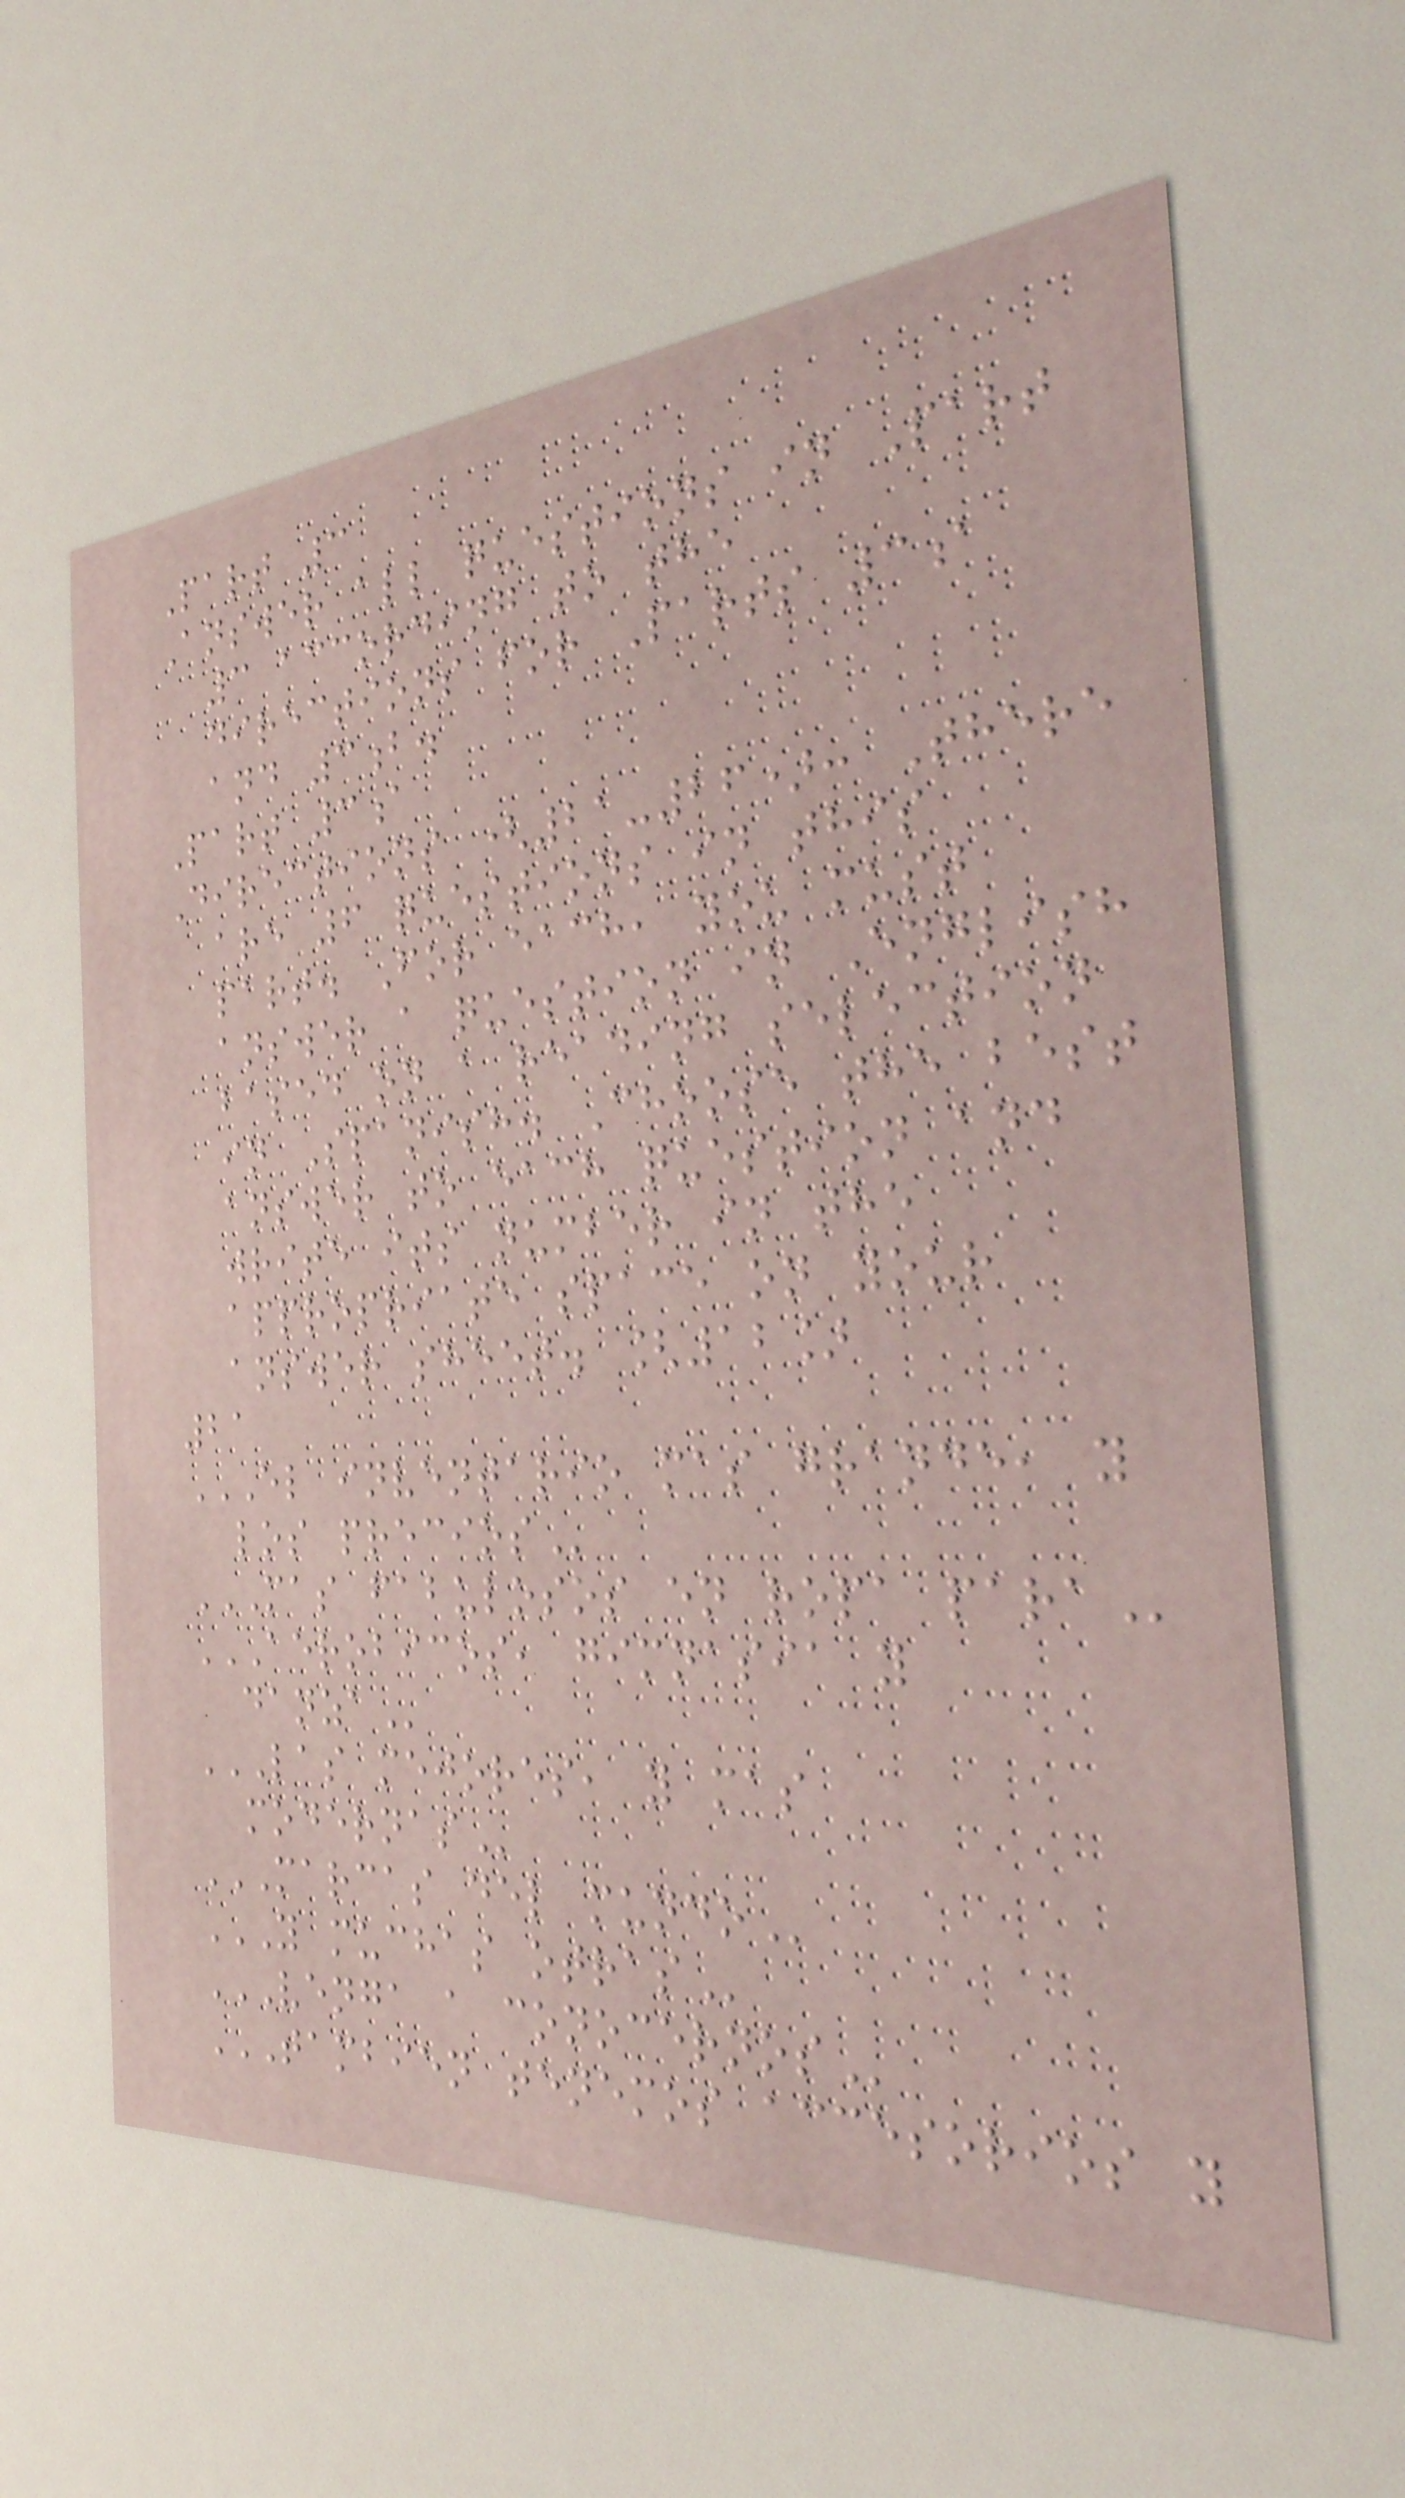Part 3
Answer all questions in Part
3 according to the
directions for Parts 3a
and 3b.
Part 3a
Directions (21-26): There
are 6 questions in this
part. For each, you must
answer a question in English
based on a reading selection
in Spanish. Choose the best
answer to each question and
write its number in the
appropriate space on your
answer sheet. [12]
21
EL INVENTARIO MAS GRANDE, Y
LOS PRECIOS
MAS FABULOSOS EN ROPA PARA
AEROBICOS, GIMNASIA Y
DANZA
LAS MEJORES, Y MAS
MODERNAS
MARCAS DEL MUNDO
Y MUCHAS OTRAS
VENGA A CONOCERNOS
TAMBIEN TENEMOS ACCESORIOS Y
